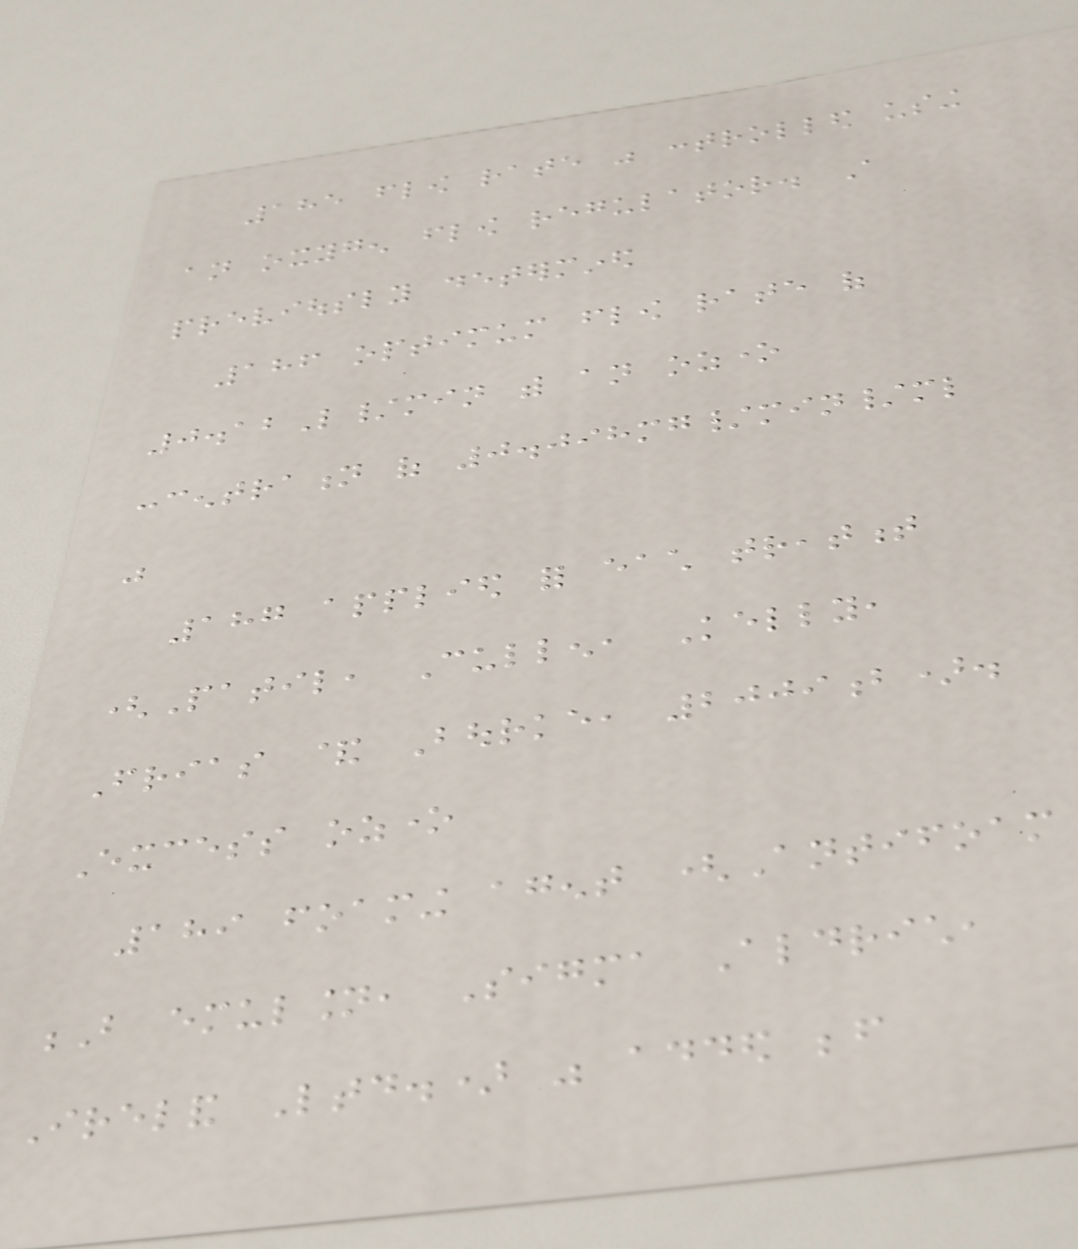185 flow rate was controlled using
an oxygen flow regulator. A
previously determined
186 optimum flow rate of
0.12L/min with an ozone
concentration of 0.098mg/min/ml
was
187 applied for each treatment
(Patil, Cullen, Kelly,
Frias & Bourke, 2009b).
Excess ozone
189 foaming agent (Antifoam
B emulsion, Sigma Aldrich,
Ireland Ltd.) was added before
